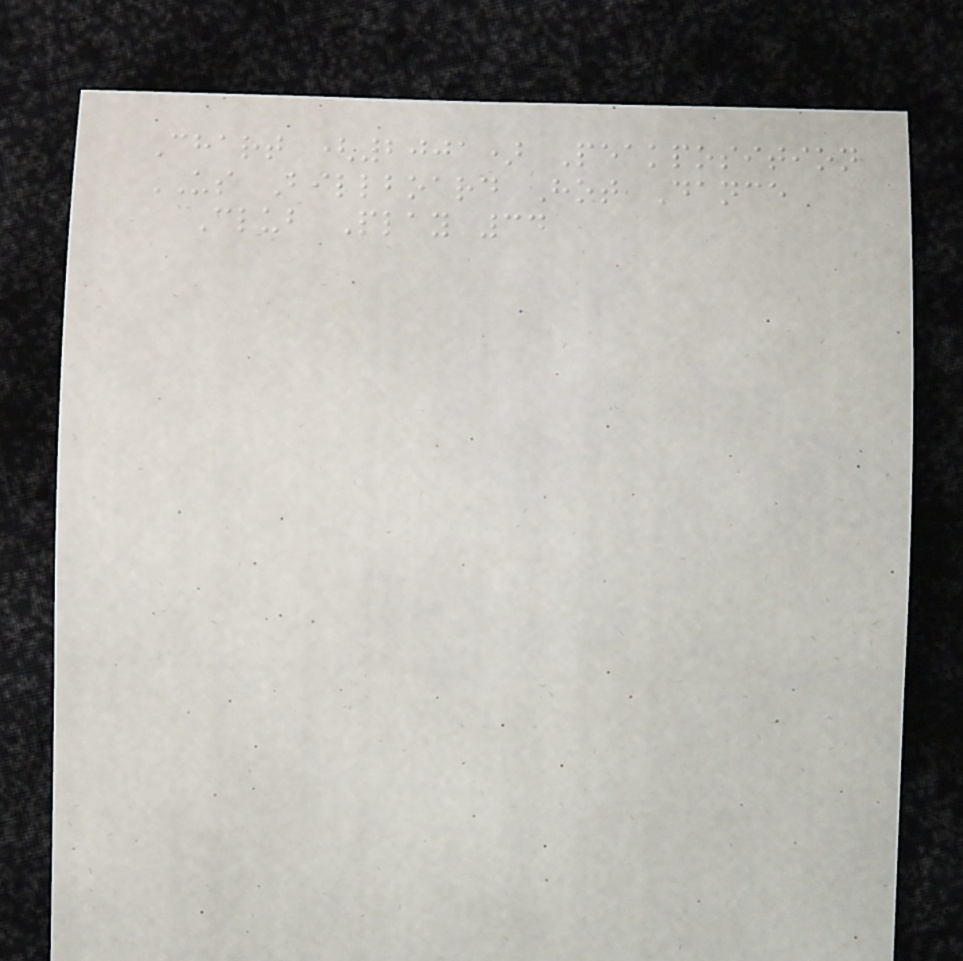Chart (2001) Peakposition
US Billboard Hot Dance
Club Play 34
